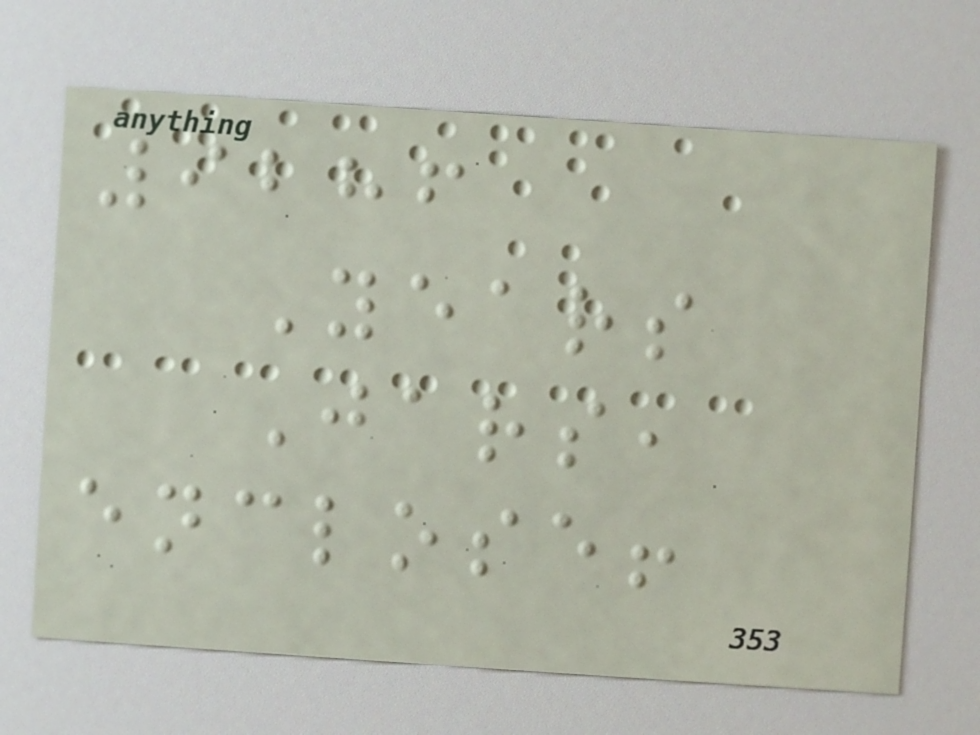9286
Years
Jars,
enclose!
